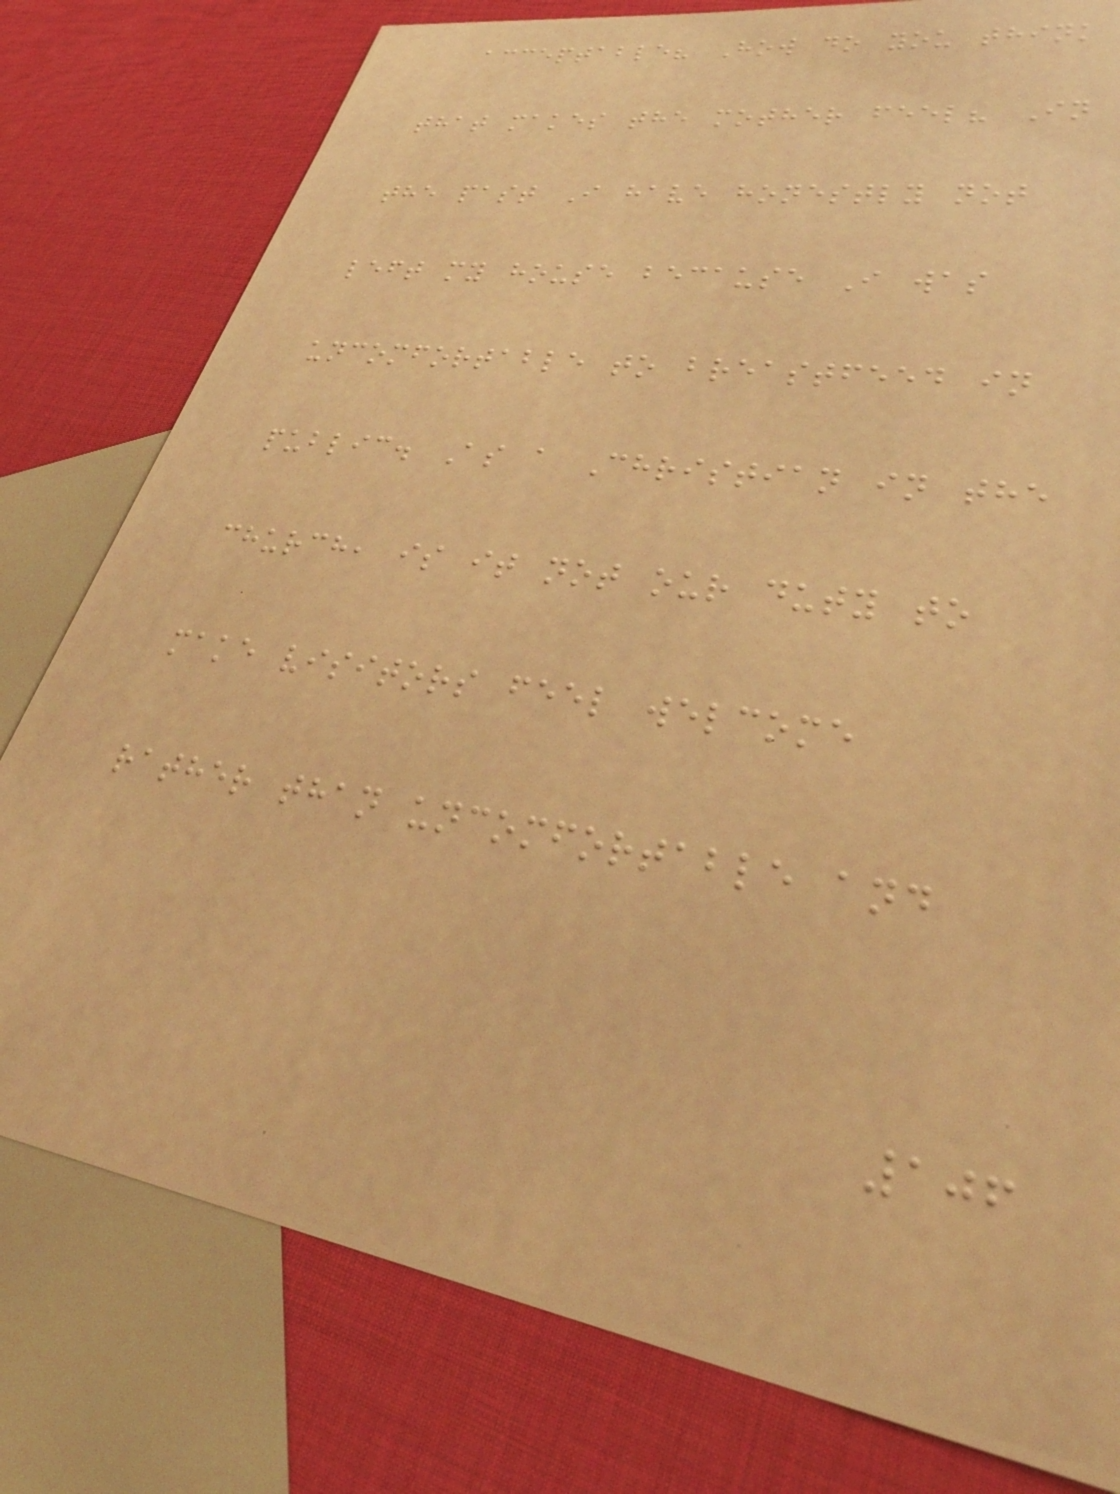acceptable? How do you think
that makes the mother feel? In
the past I have honestly not
left my house because I was
uncomfortable to breastfeed in
public. As a Christian in the
church, is it not our duty to
make visitors feel welcome
rather than uncomfortable and
106
